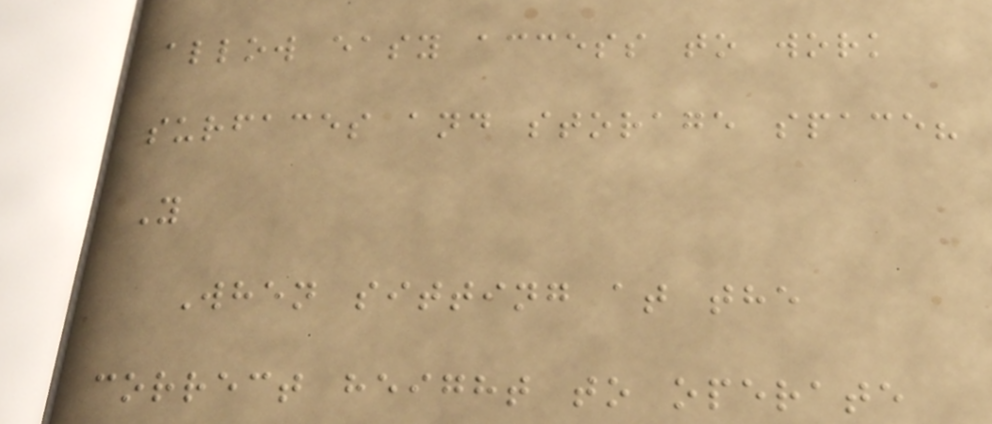allow easy access to work
surfaces and storage space?
Y
When sitting at the
correct height to operate
